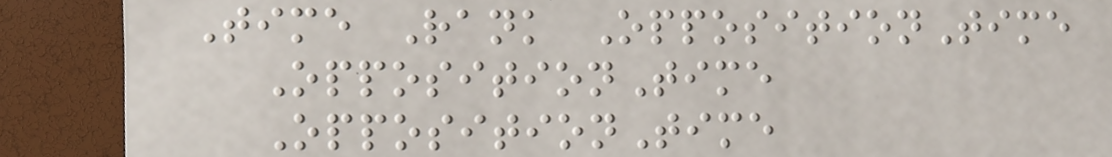Time Rank OppositionTime
OppositionTime
OppositionTime
